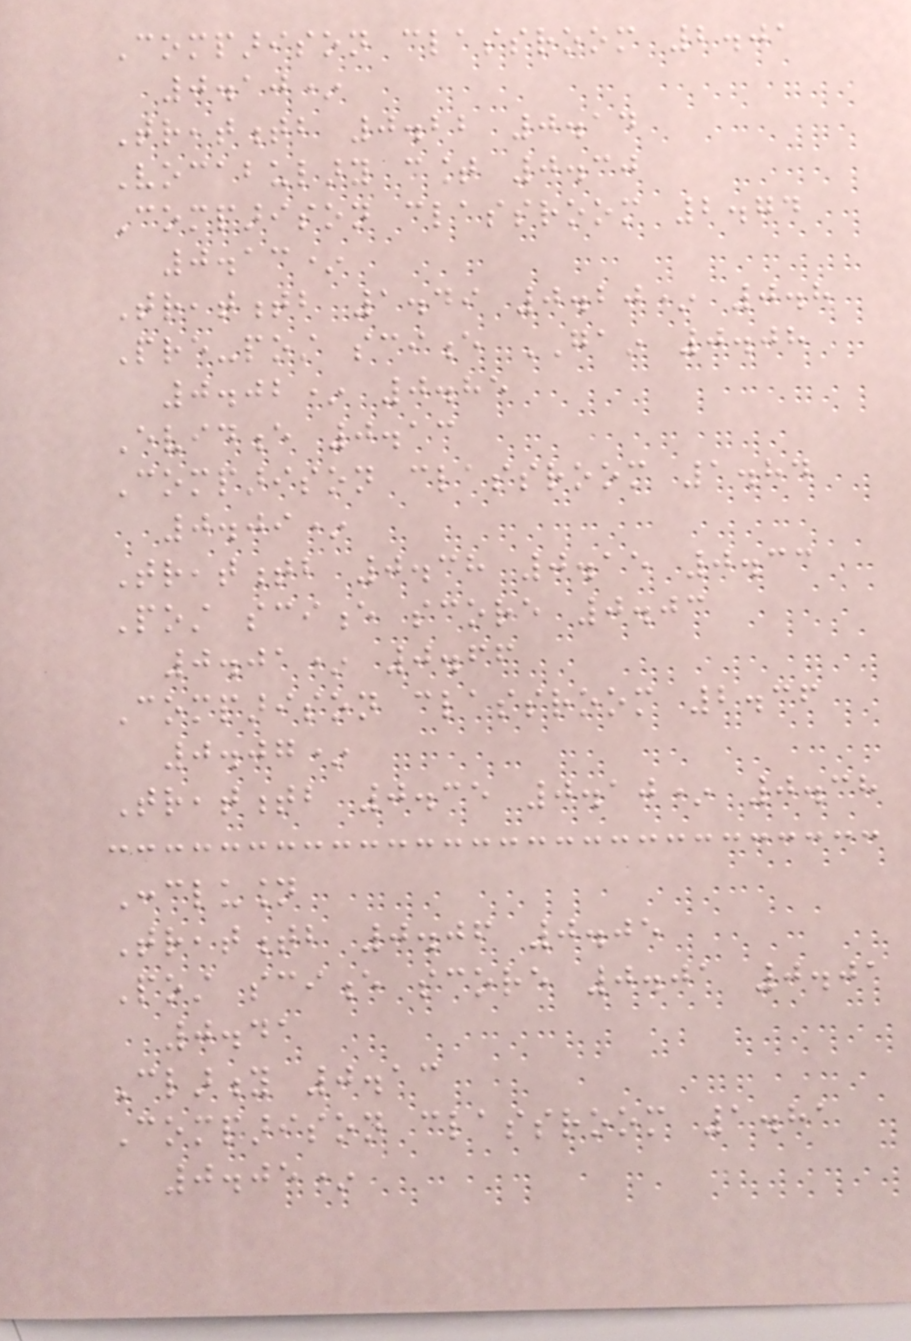Comparison classroom 2.01
0.10*
Treatmentb 0.22 0.14
Vocabulary count 0.30
Comparison classroom 2.74
0.13*
Treatmentb 1.49 0.20* 0.8
Pre-post science GAIN 0.08
0.02* 0.85
Evidence 0.13
Comparison classroom 1.84
0.09*
Treatmentb 0.38 0.15 0.33
Post science score 0.03
0.01* 0.66
Comparison classroom 2.36
0.07*
Treatmentb 0.35 0.10* 0.38
Conclusion
Treatmentb 0.06 0.05
Post science score 0.01 0.01
0.41
Clarity 0.13
Comparison classroom 1.81
0.05*
